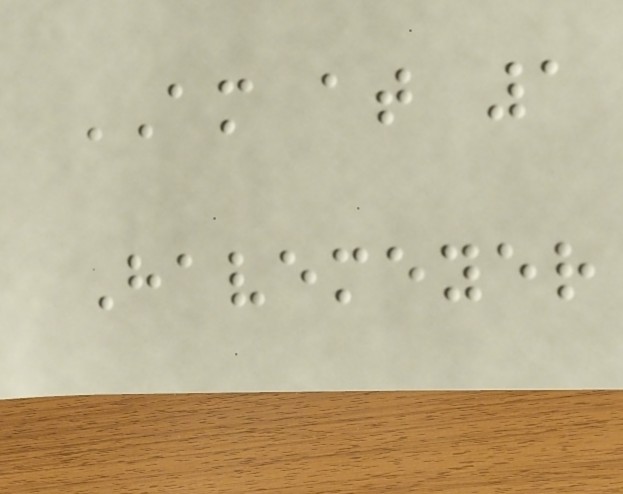AM at 1
Havemeyer
